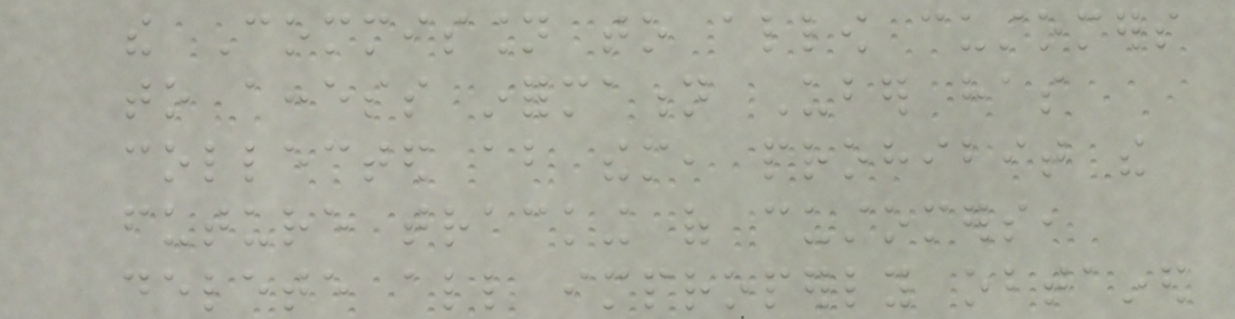the Commission to allow customers
to access information Uber has
collected about them, prohibit the
future tracking of customers,
delete all improperly obtained
